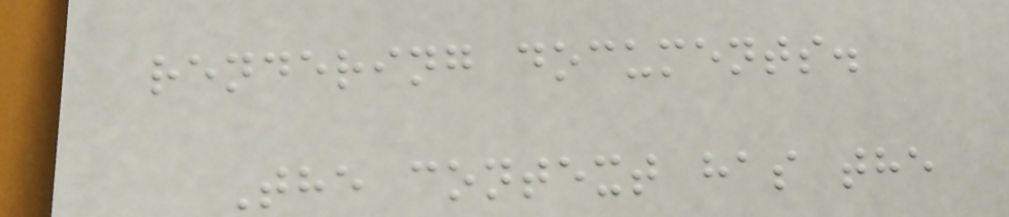rendering documents.
The context has the
